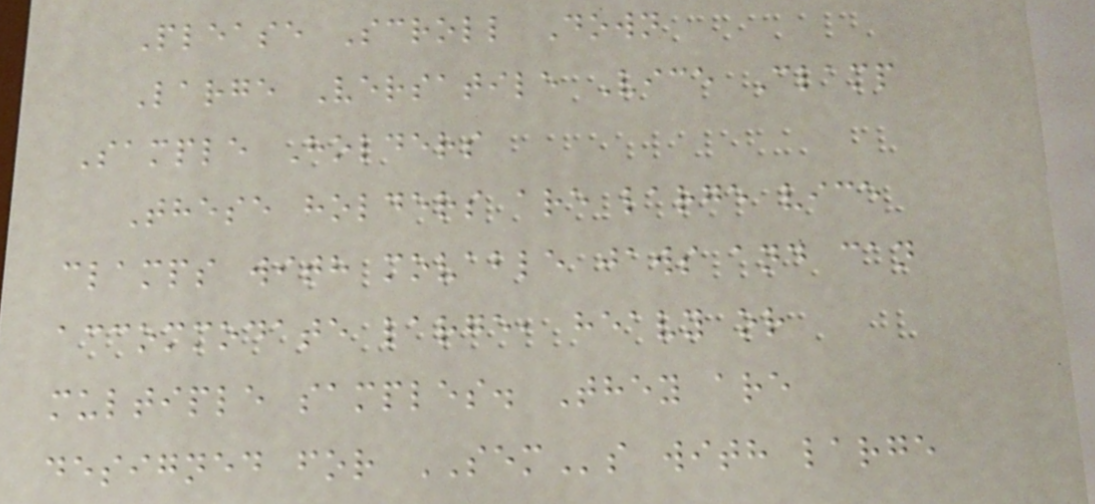Please Scroll Down
Large Versatile Vice Clamp
Sample Holders
These holders are large vice
clamps with movable jaws and can
accommodate large, heavy or
multiple samples. They are
designed for SEMs with large
